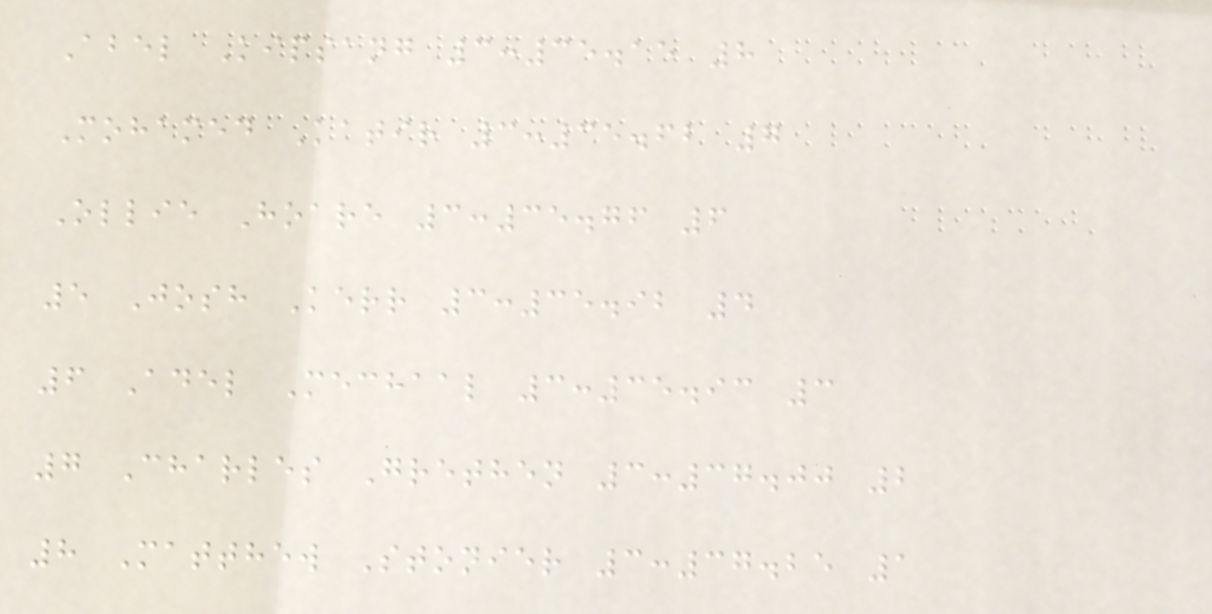Abel Kipsang 3:35.15 8
Mohamed Katir 3:35.62 7
Ollie Hoare 3:35.76 6
5 Josh Kerr 3:35.92 4
6 Adel Mechaal 3:35.93 3
7 Charles Grethen 3:37.00 2
8 Matthew Stonier 3:37.25 1
